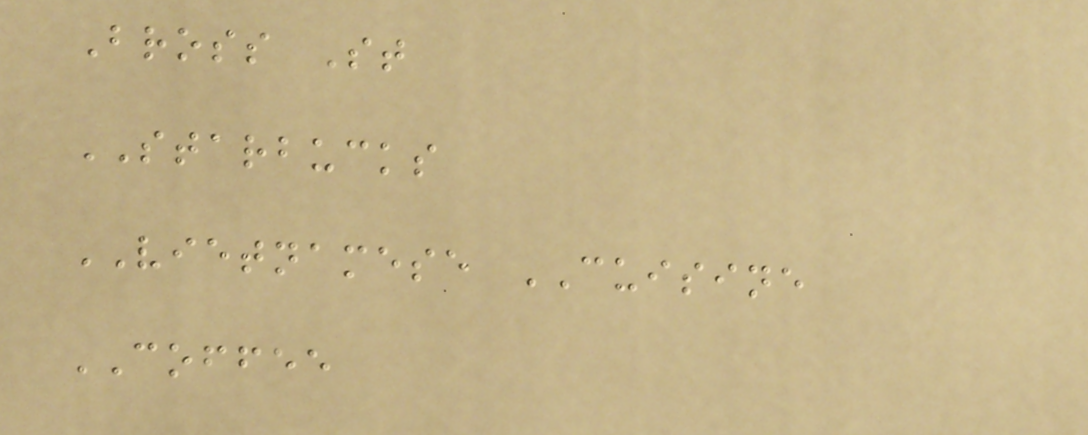Bross St
STARBUCKS
VIETNAMESE CUISINE
COFFEE
